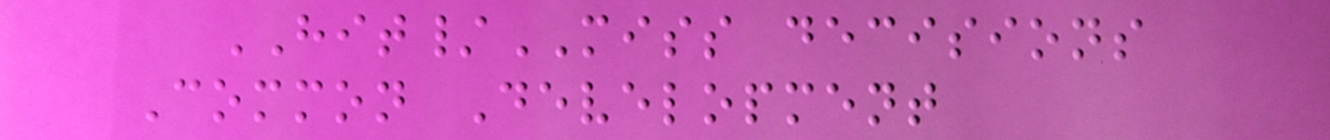HIT/MISS decisions
Common Development
